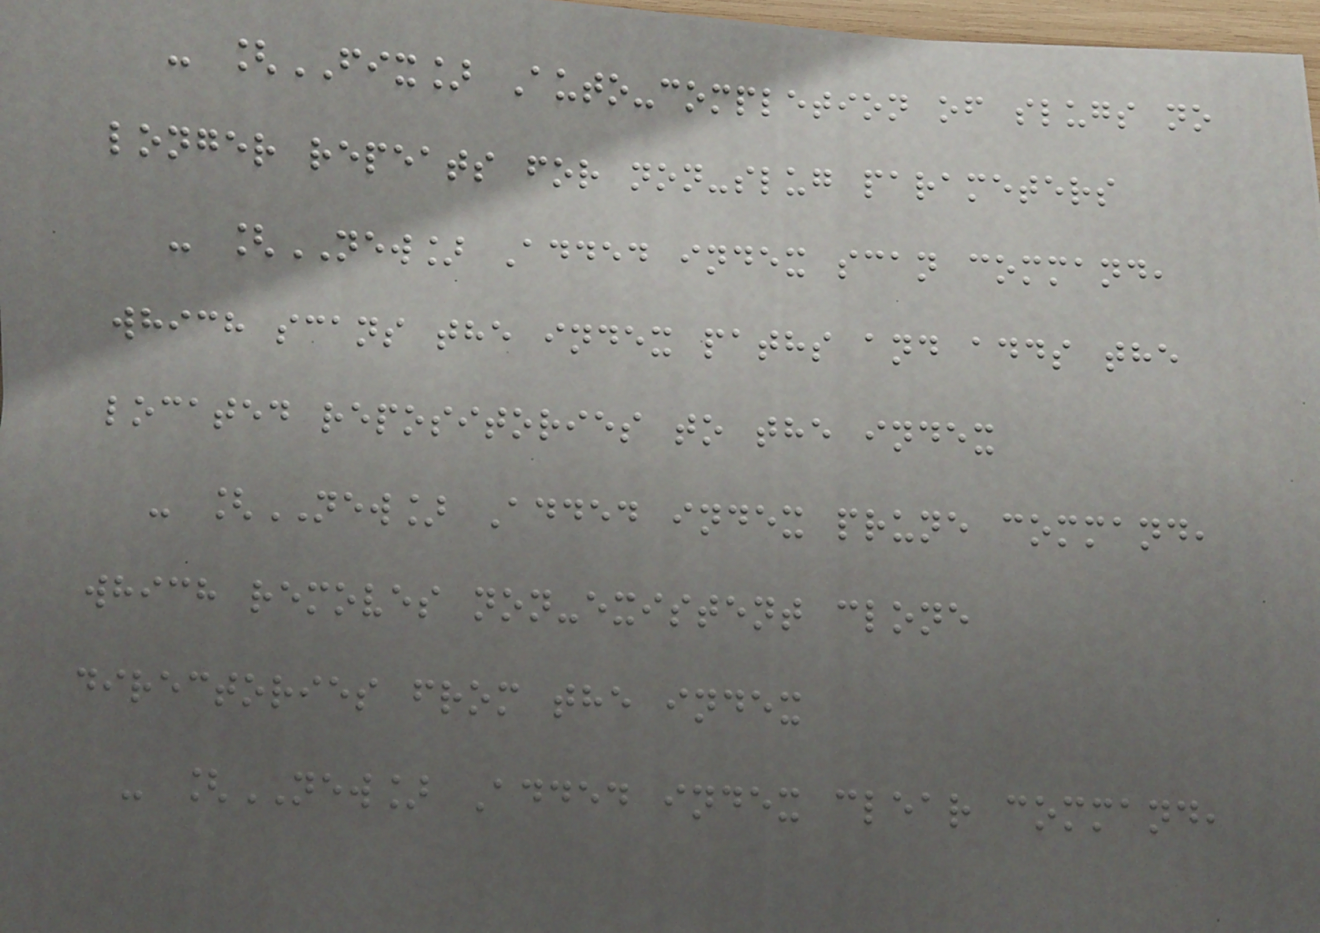- [FIX] Auto-completion of slugs no
longer repeats for non-slug parameters
- [NEW] Added index scan command,
which scans the index paths and adds the
located repositories to the index
- [NEW] Added index prune command,
which removes non-existent clone
directories from the index
- [NEW] Added index clear command,
